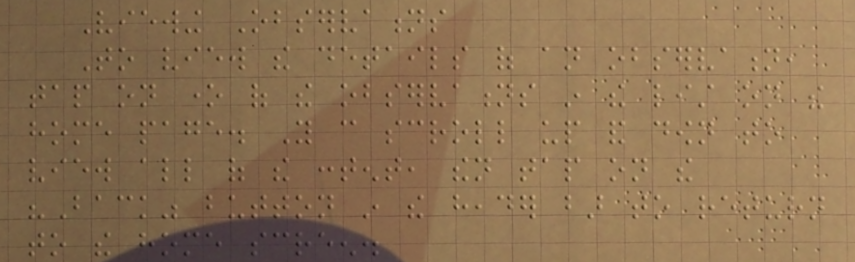Viewing Observations
To view the details of an observation,
tap on one of the observations in the list on the
home page. You can scroll up and down to
view all of the content, then tap on the
"Back" button in the header bar to return
to the home screen.
